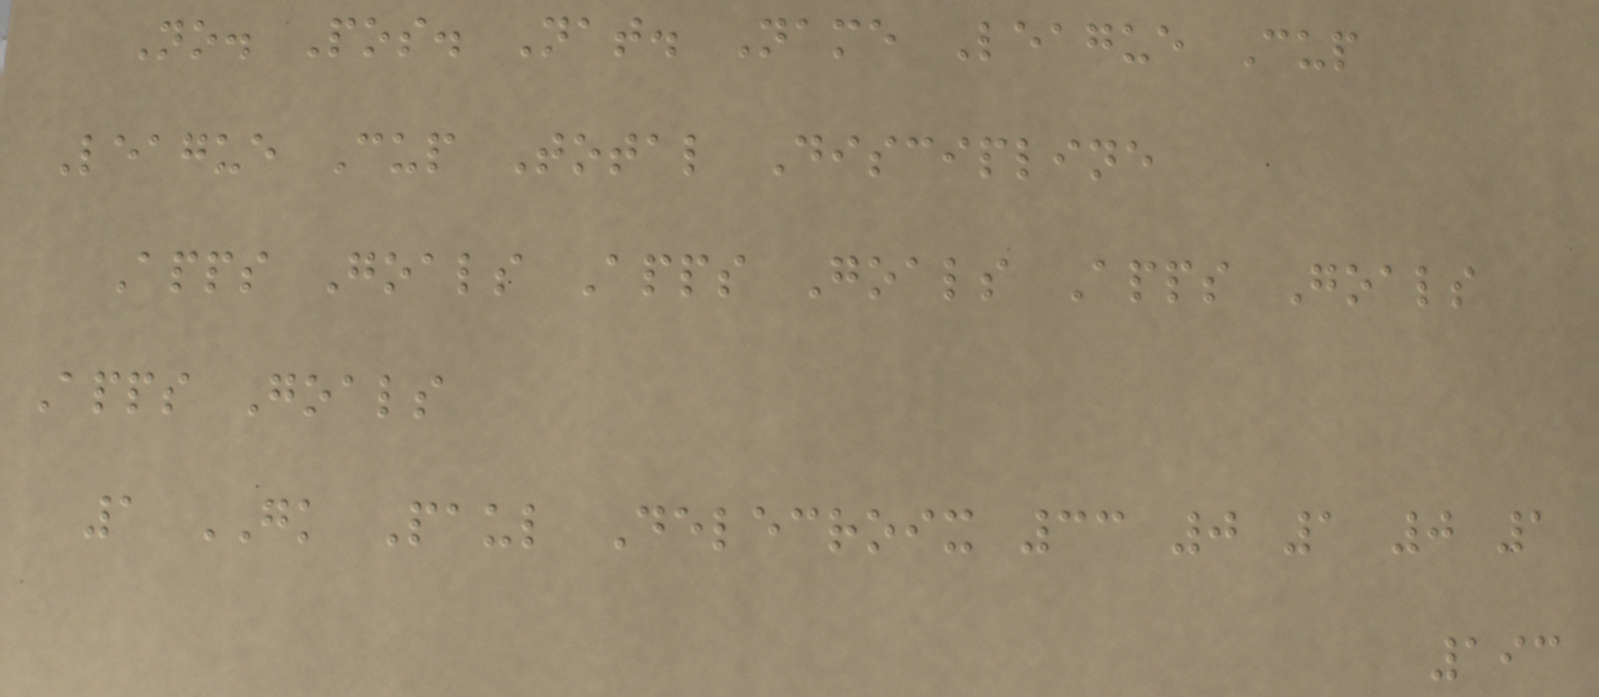No. Pos. Nat. Name League Cup
League Cup Total Discipline
Apps Goals Apps Goals Apps Goals
Apps Goals
1 GK Paul Delecroix 33 0 1 0 1
193
